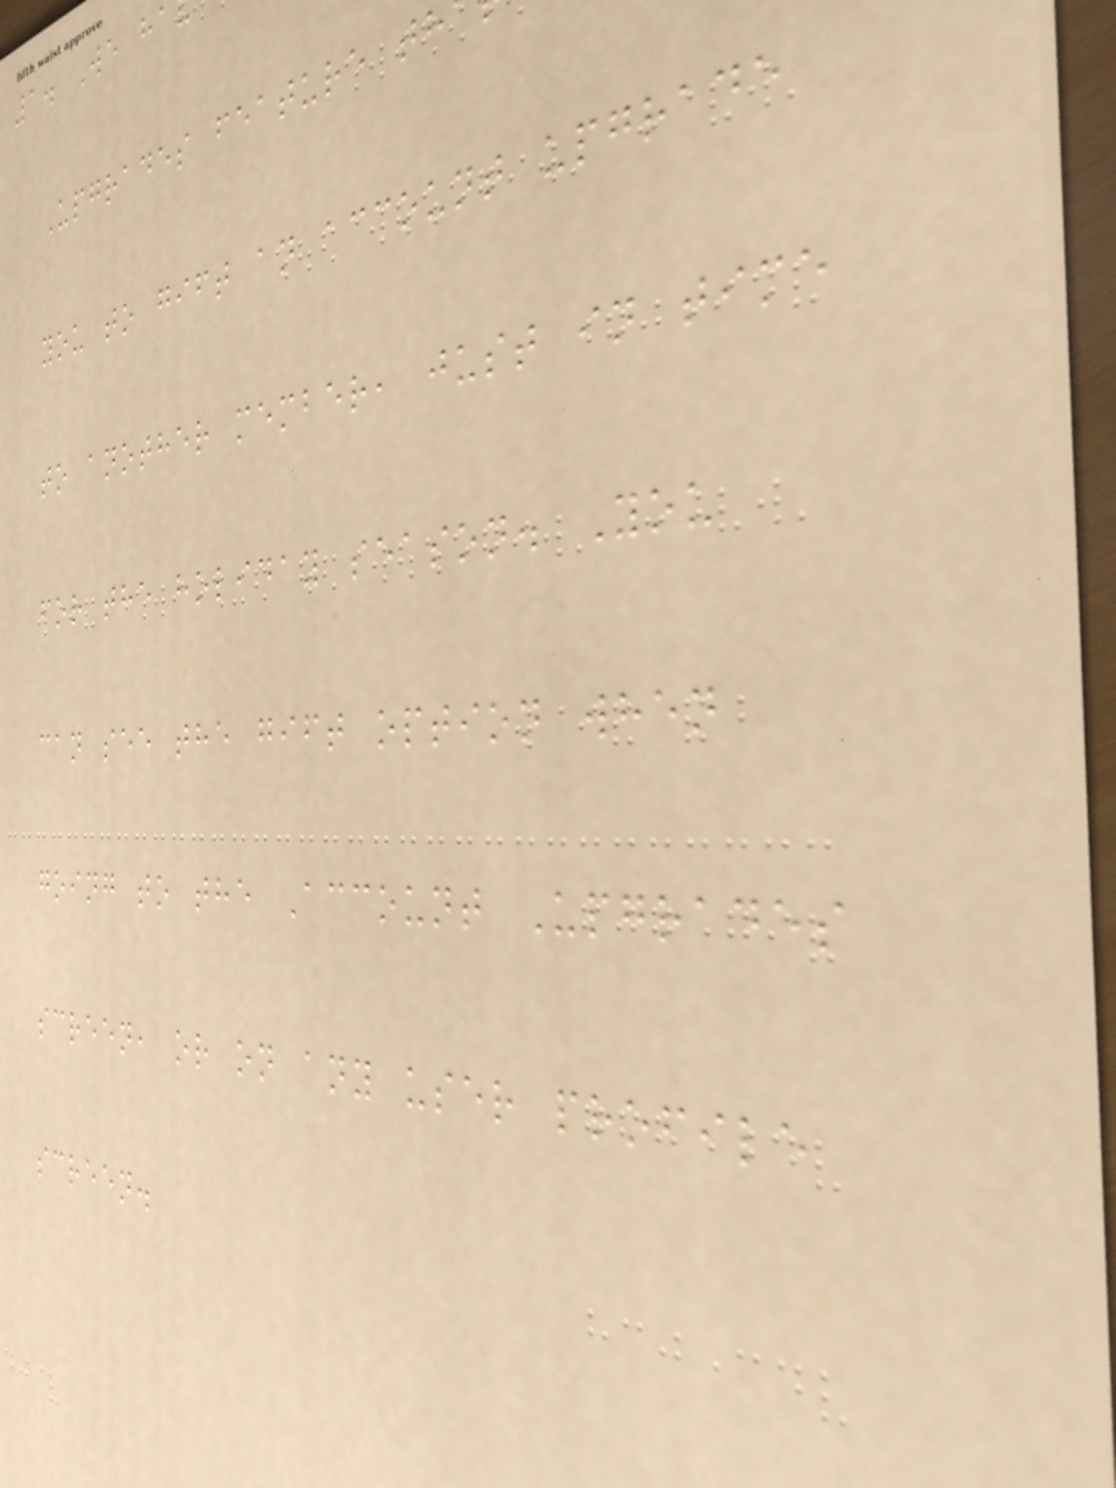1. We ha
Upgrades feature th
you to gift an account upgrade
to another member, just in time
for the holiday season. You
can see the gift option when
going to the Account Upgrades
screen, or on any user profile
screen.
